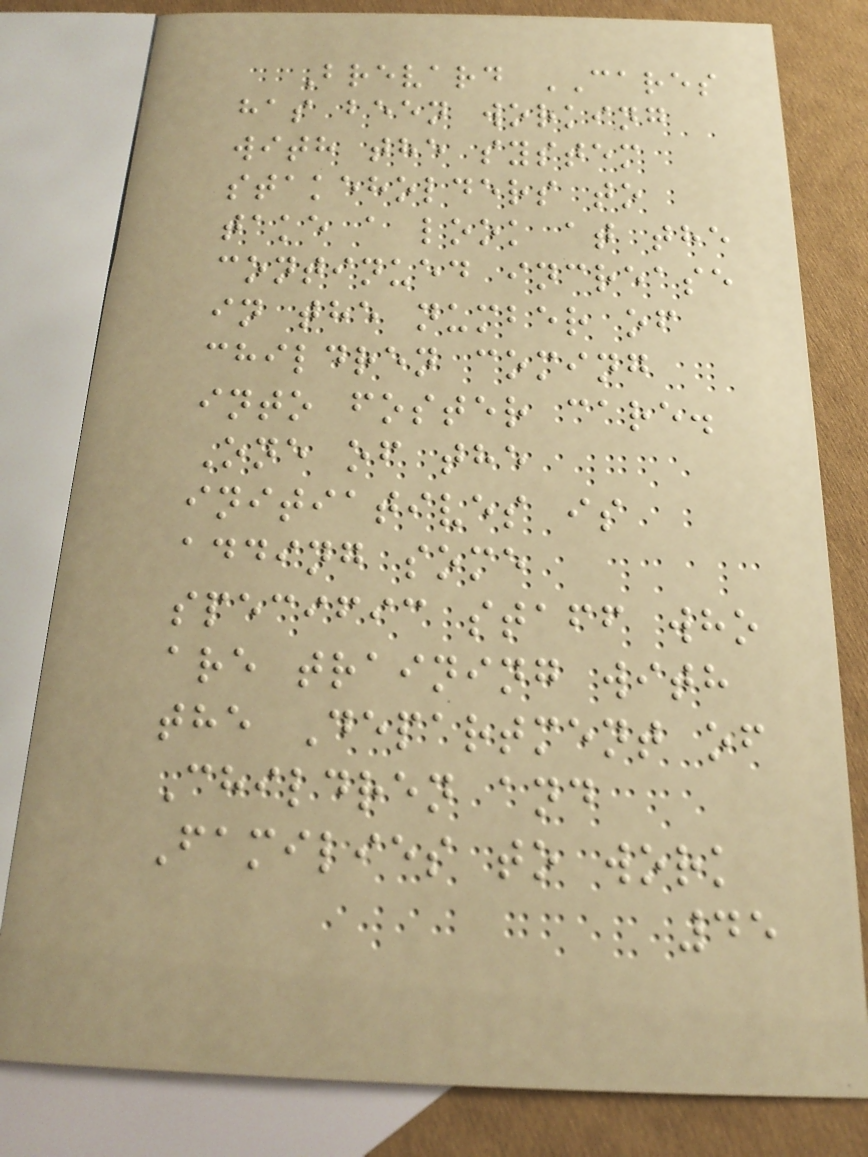Brevard CARES
has been working
with the system
stakeholders to
take a look at the
continued increase
in the number of
children coming
into foster care.
One of the
initiatives is
adding some
specific staff who
are training with
the Department of
Children and
Families to work
45
